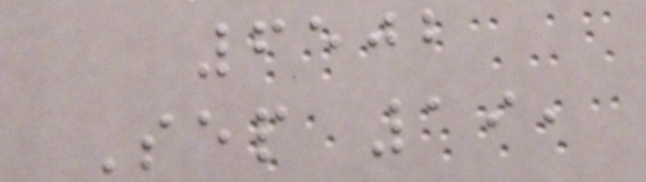6502
Sep 19,
